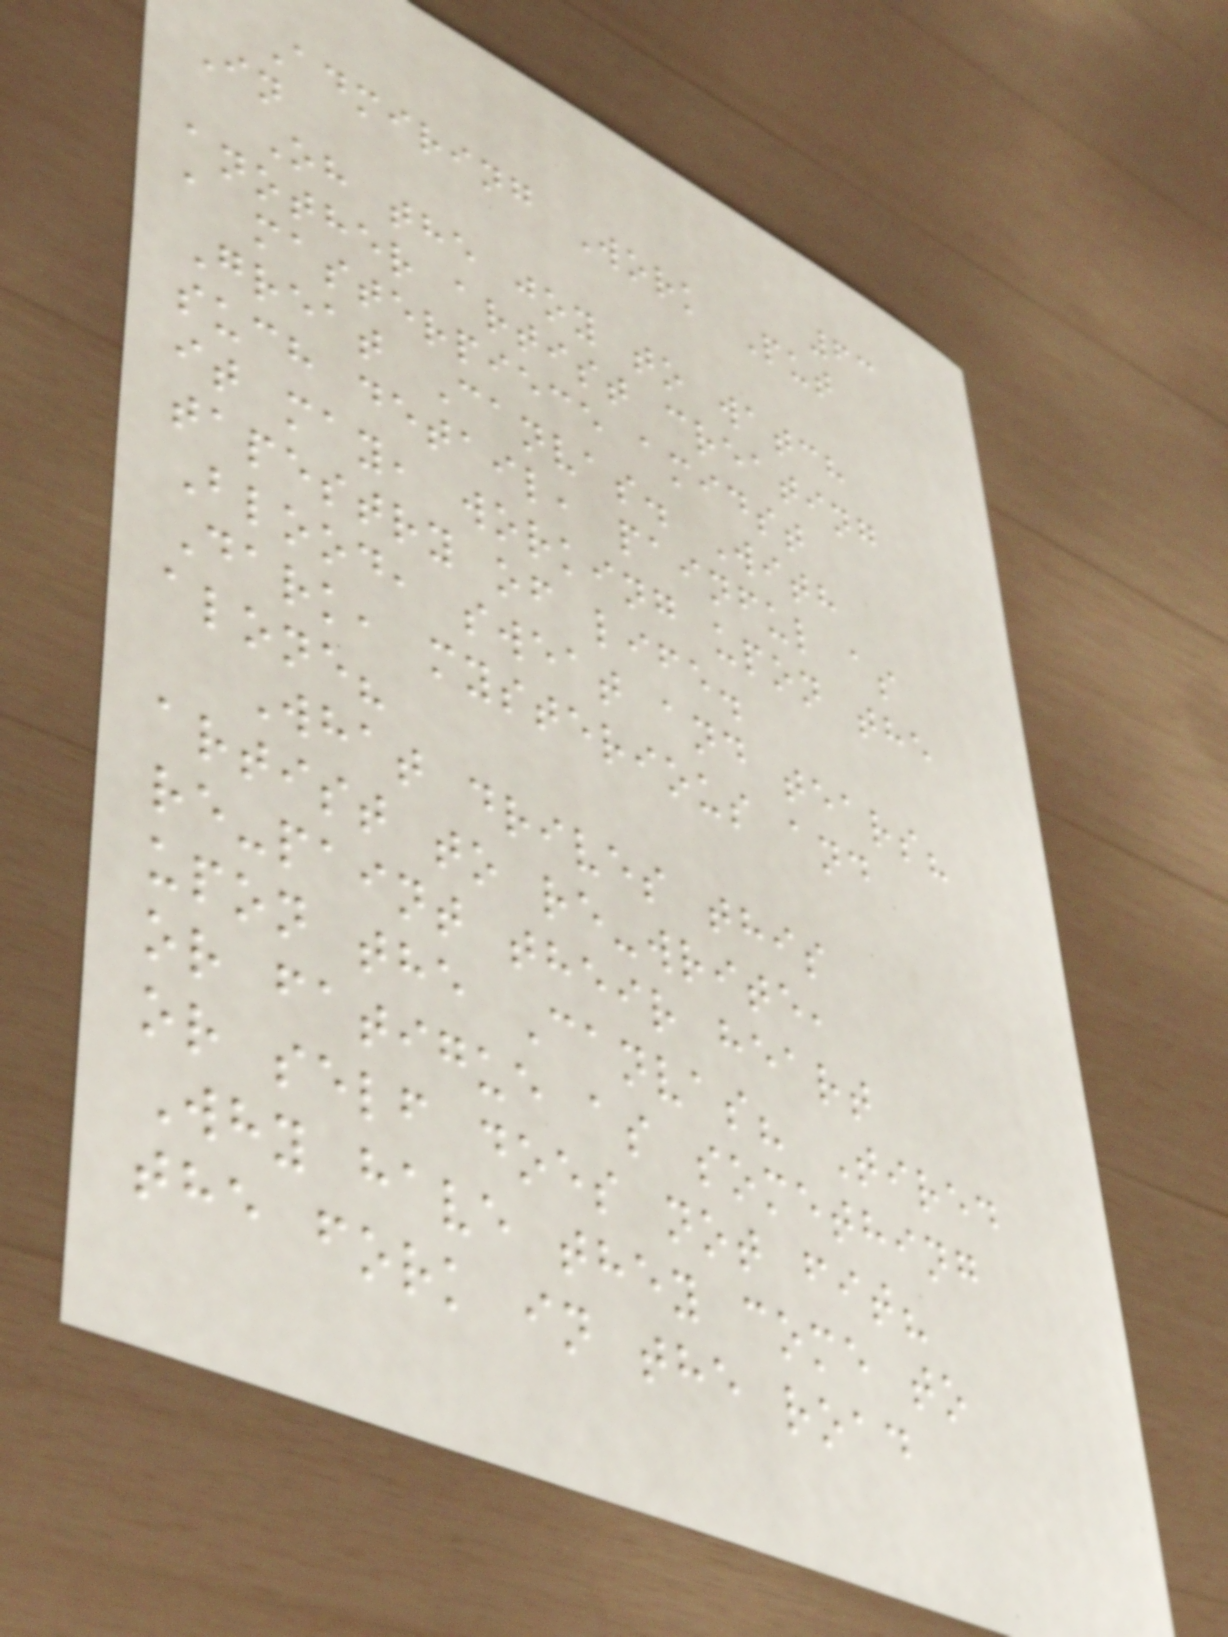63
Admiring Work Put
In
Oh the joy to watch
another artist creating
a masterpiece amidst
Great Canvas. With
such detail, painful as
it may, working upon the
tapestry of life.
Blood, sweat and tears?
Dark, mysterious and
alone?
What drives this
artist to re-write,
re-paint their heart
upon the Canvas? Tired
or fatigue as something
or self does not fit?
Why have they come to
the fork in the road
